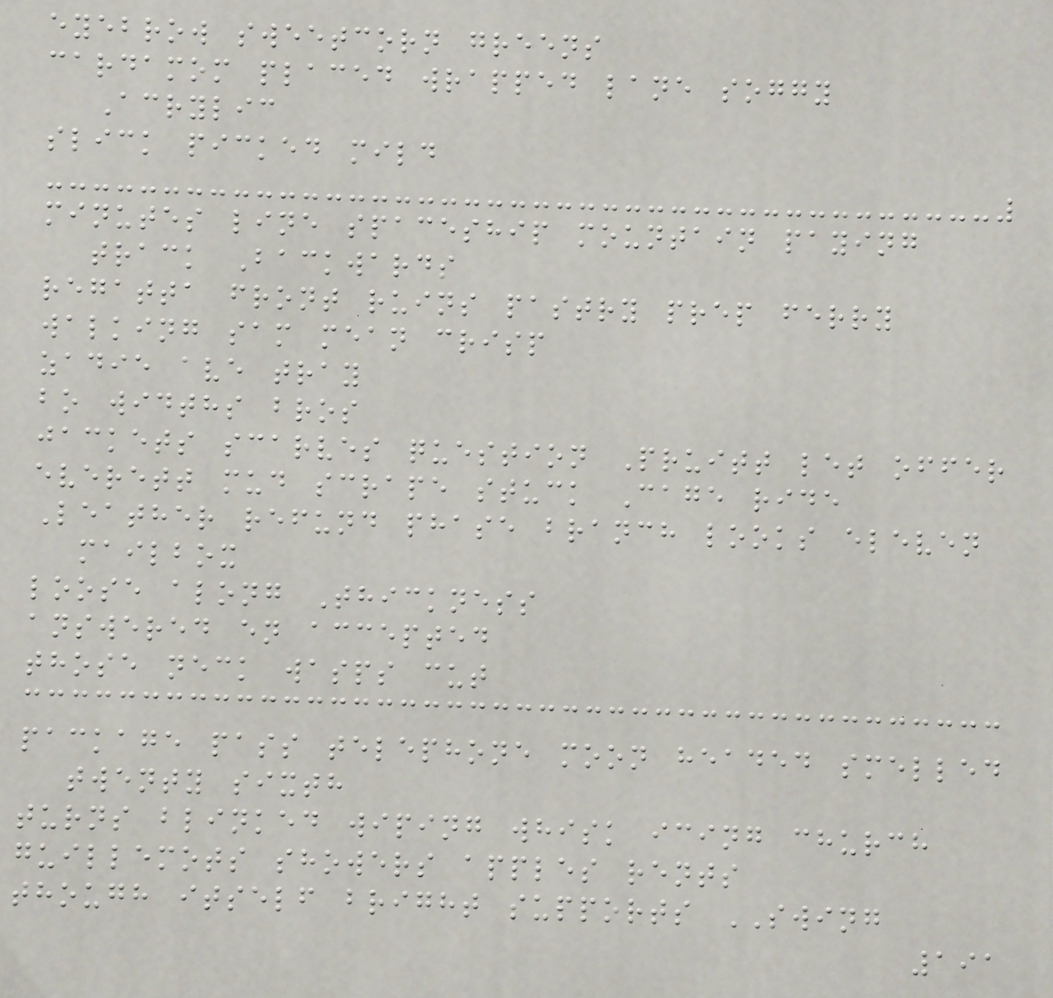eyebrow sweetcorn greens
cardamom placed wrapped lane soggy
Acrylic
slick picked mild
minutes line spaceship mountain paying
track Backwards
regatta front ruins pastry prep ferry
walking sam mean crisp
zadie ave tray
bo widths bros
jackets scarves question Pruitt let offer
everett mud scrape stuck Cage ride
Leather refund phase branch looks eleven
mailbox
loose along Thickness
answered en accepted
those neck wasps cut
package pass telephone moon headed smelled
twenty sixth
turns blinked wiping whisk icing church
guillemots showers apples rents
though itself bright supports SWING
191
